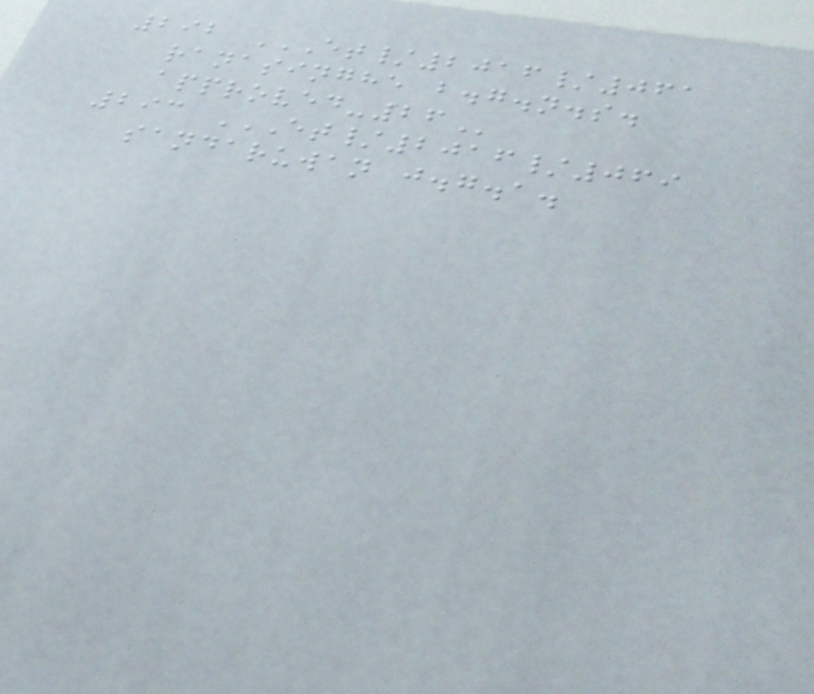292 ET/2016/061
RANASINGHE B.G.N.S.
APPROVED-26
293 ET/2016/069
SANDARUWAN J.G.A.
